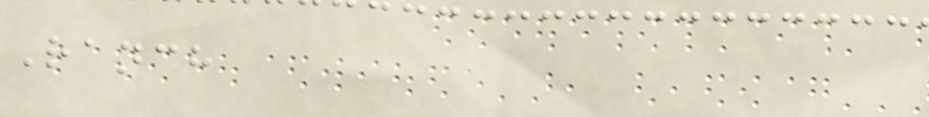Ranch
